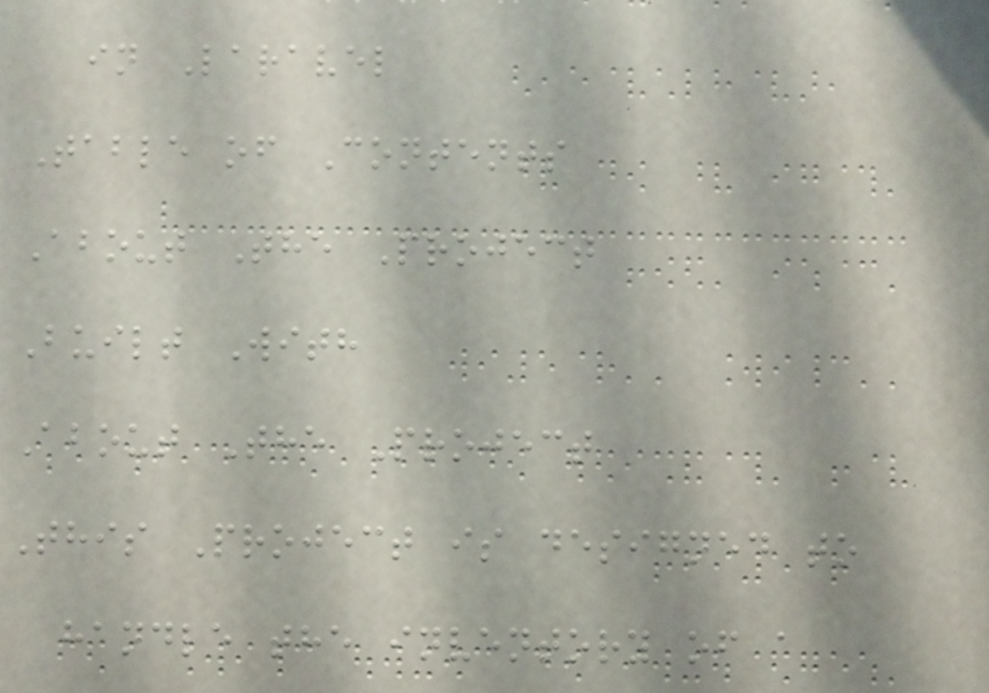in Laravel
Table of Contents
About The Project
Built With
About The Project
This Project is designed to
handle the inventory of a
